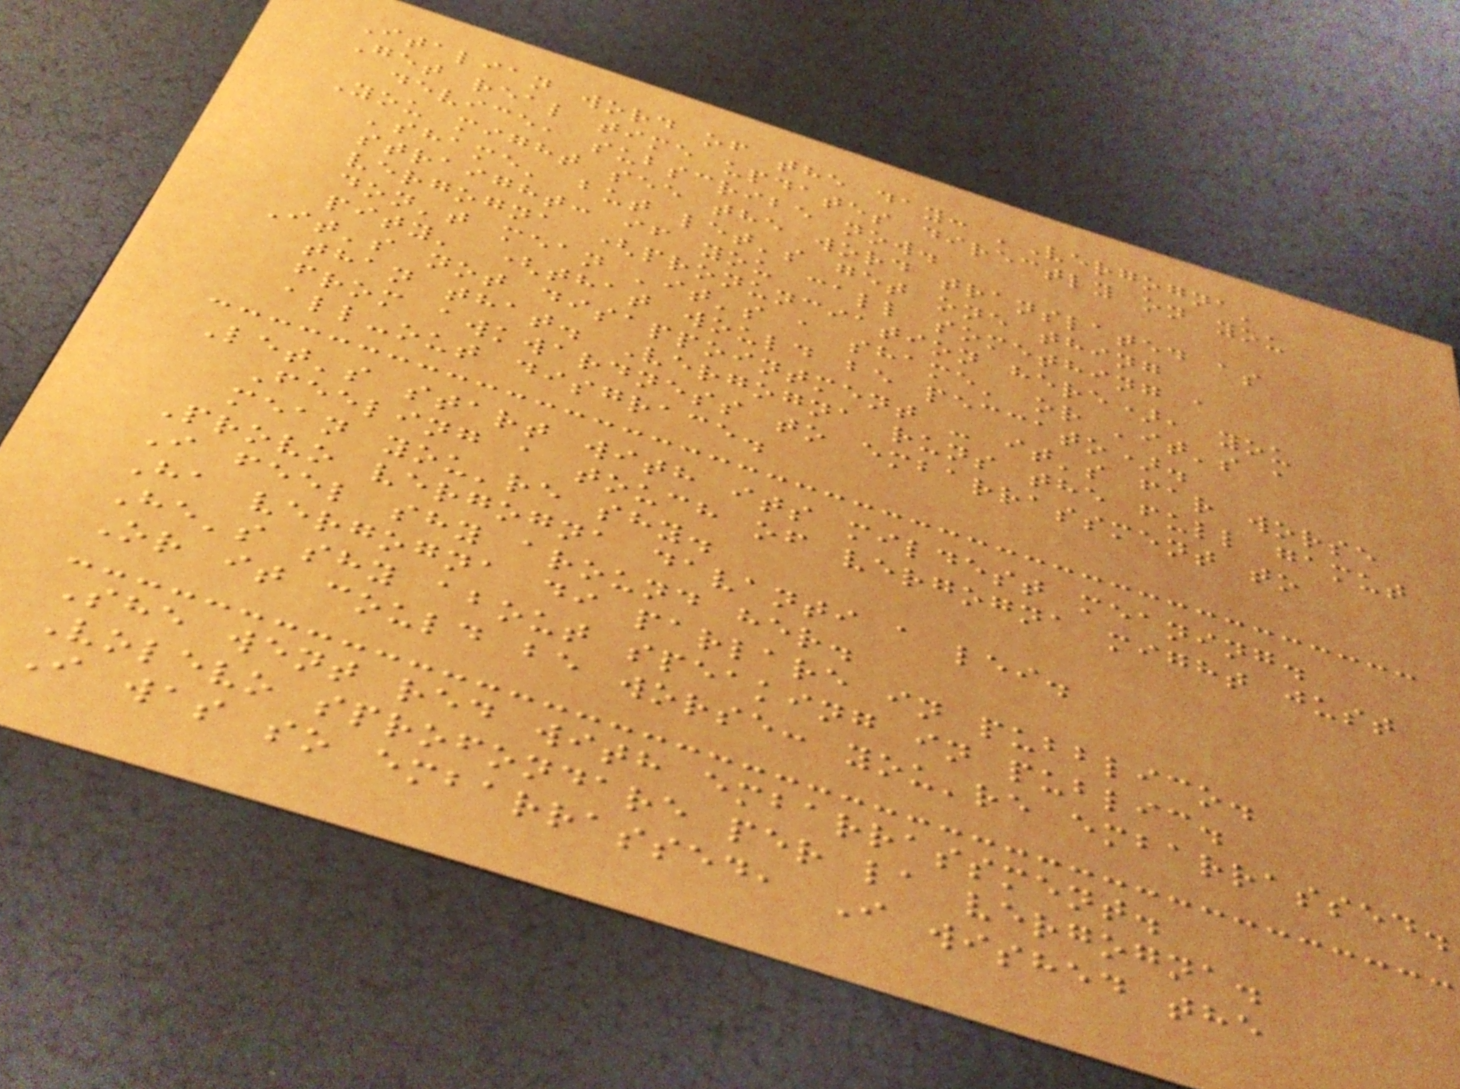Italian word of the day: 'Vergogna'
Get real time updates directly on you
device, subscribe now.
You might see the word translated as
'shame' but let's get one thing
straight: if you call something a
vergogna (pronunciation here), you
don't mean 'it's a shame' or 'it's a
pity' (that would be peccato).
It's not disappointment - it's far worse
than that. Vergogna runs the full gamut
from awkwardness to embarrassment to
all-out disgrace.
Let's start with its mildest meaning.
Feeling a touch of vergogna might just
mean you're shy.
Provo vergogna davanti a lei.
I feel shy around her.
Ha vergogna di parlare in pubblico.
He's shy about speaking in public.
Or it could be worse: you're embarrassed.
She went red with embarrassment.
Volevo sprofondare per la vergogna.
I was so embarrassed, I wished the
